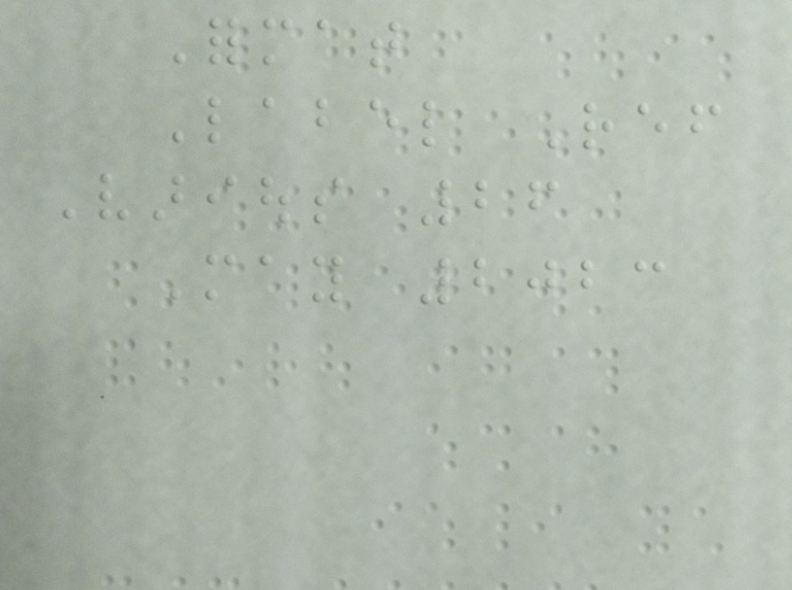Format
Label Ref
Various 26
May 2023
